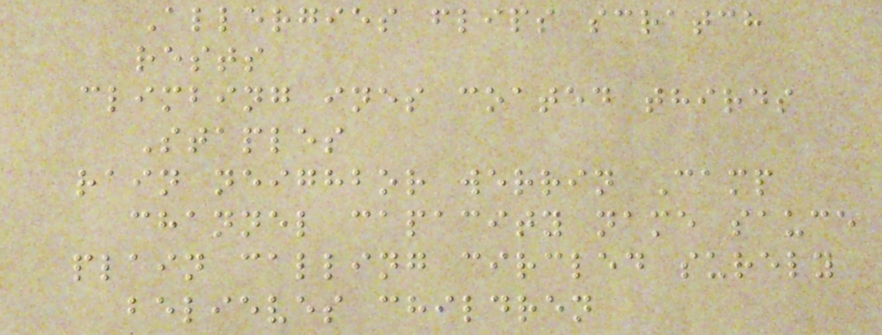Allergies flips scratch
rests
climbing ines coated thirds
Staples
rain neighbor werrin Camp
channel capacity name sauce
plain calling circled surely
believes children
